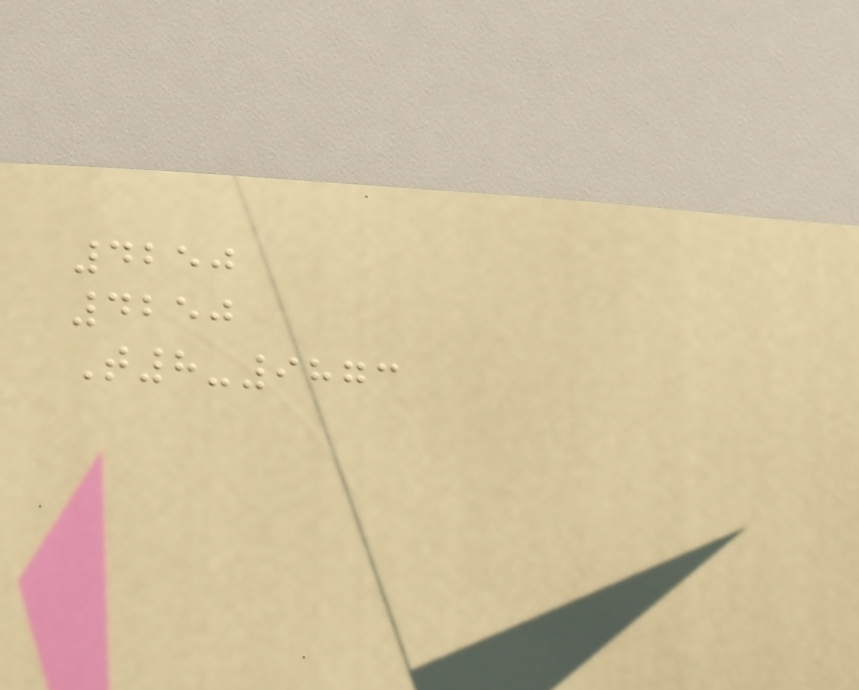4250
4250
T8-9873
